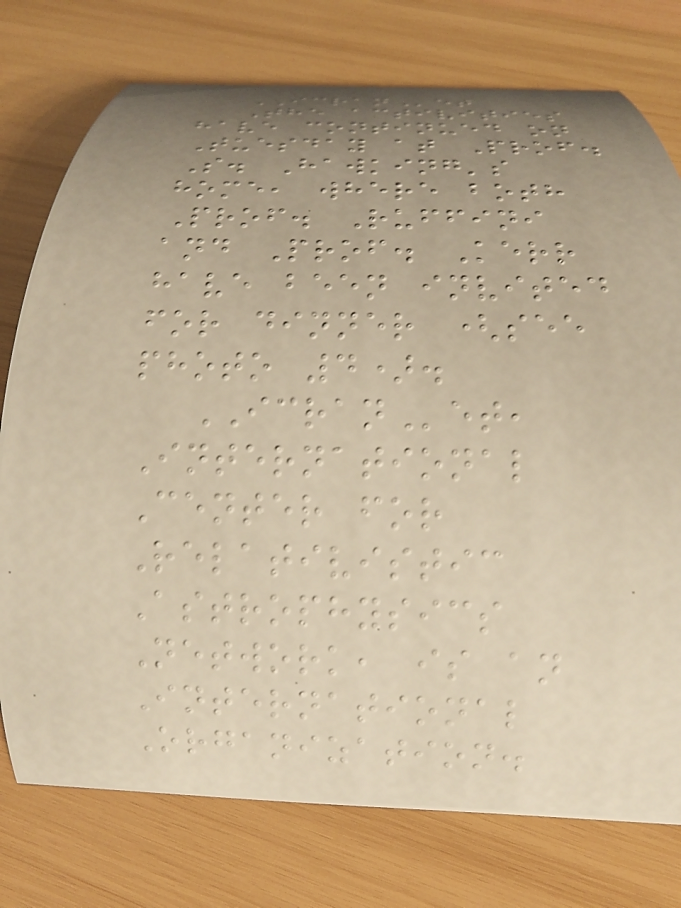ICRANet
The activities
have continued on
Tuesday at Prof.
S. Hawking's
home, where both
Prof. Ruffini
and Prof. Kerr
have been invited
for dinner (see
photo 4).
ICRANet,
International
Center for
Relativistic
Astrophysics
Network, is an
International
Organization.
